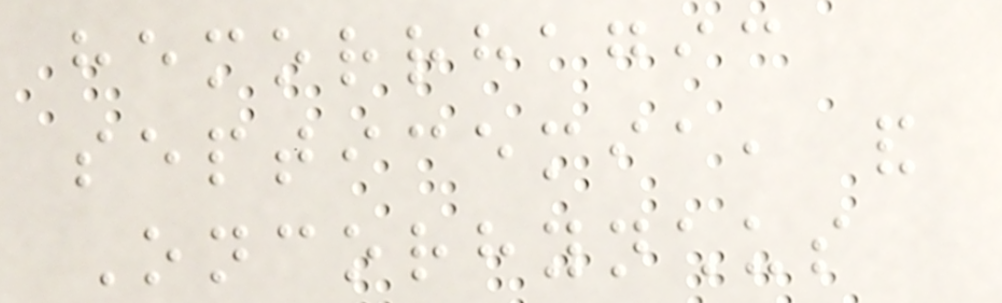hemorrhagic
septicemia, and
Oncorhynchus
